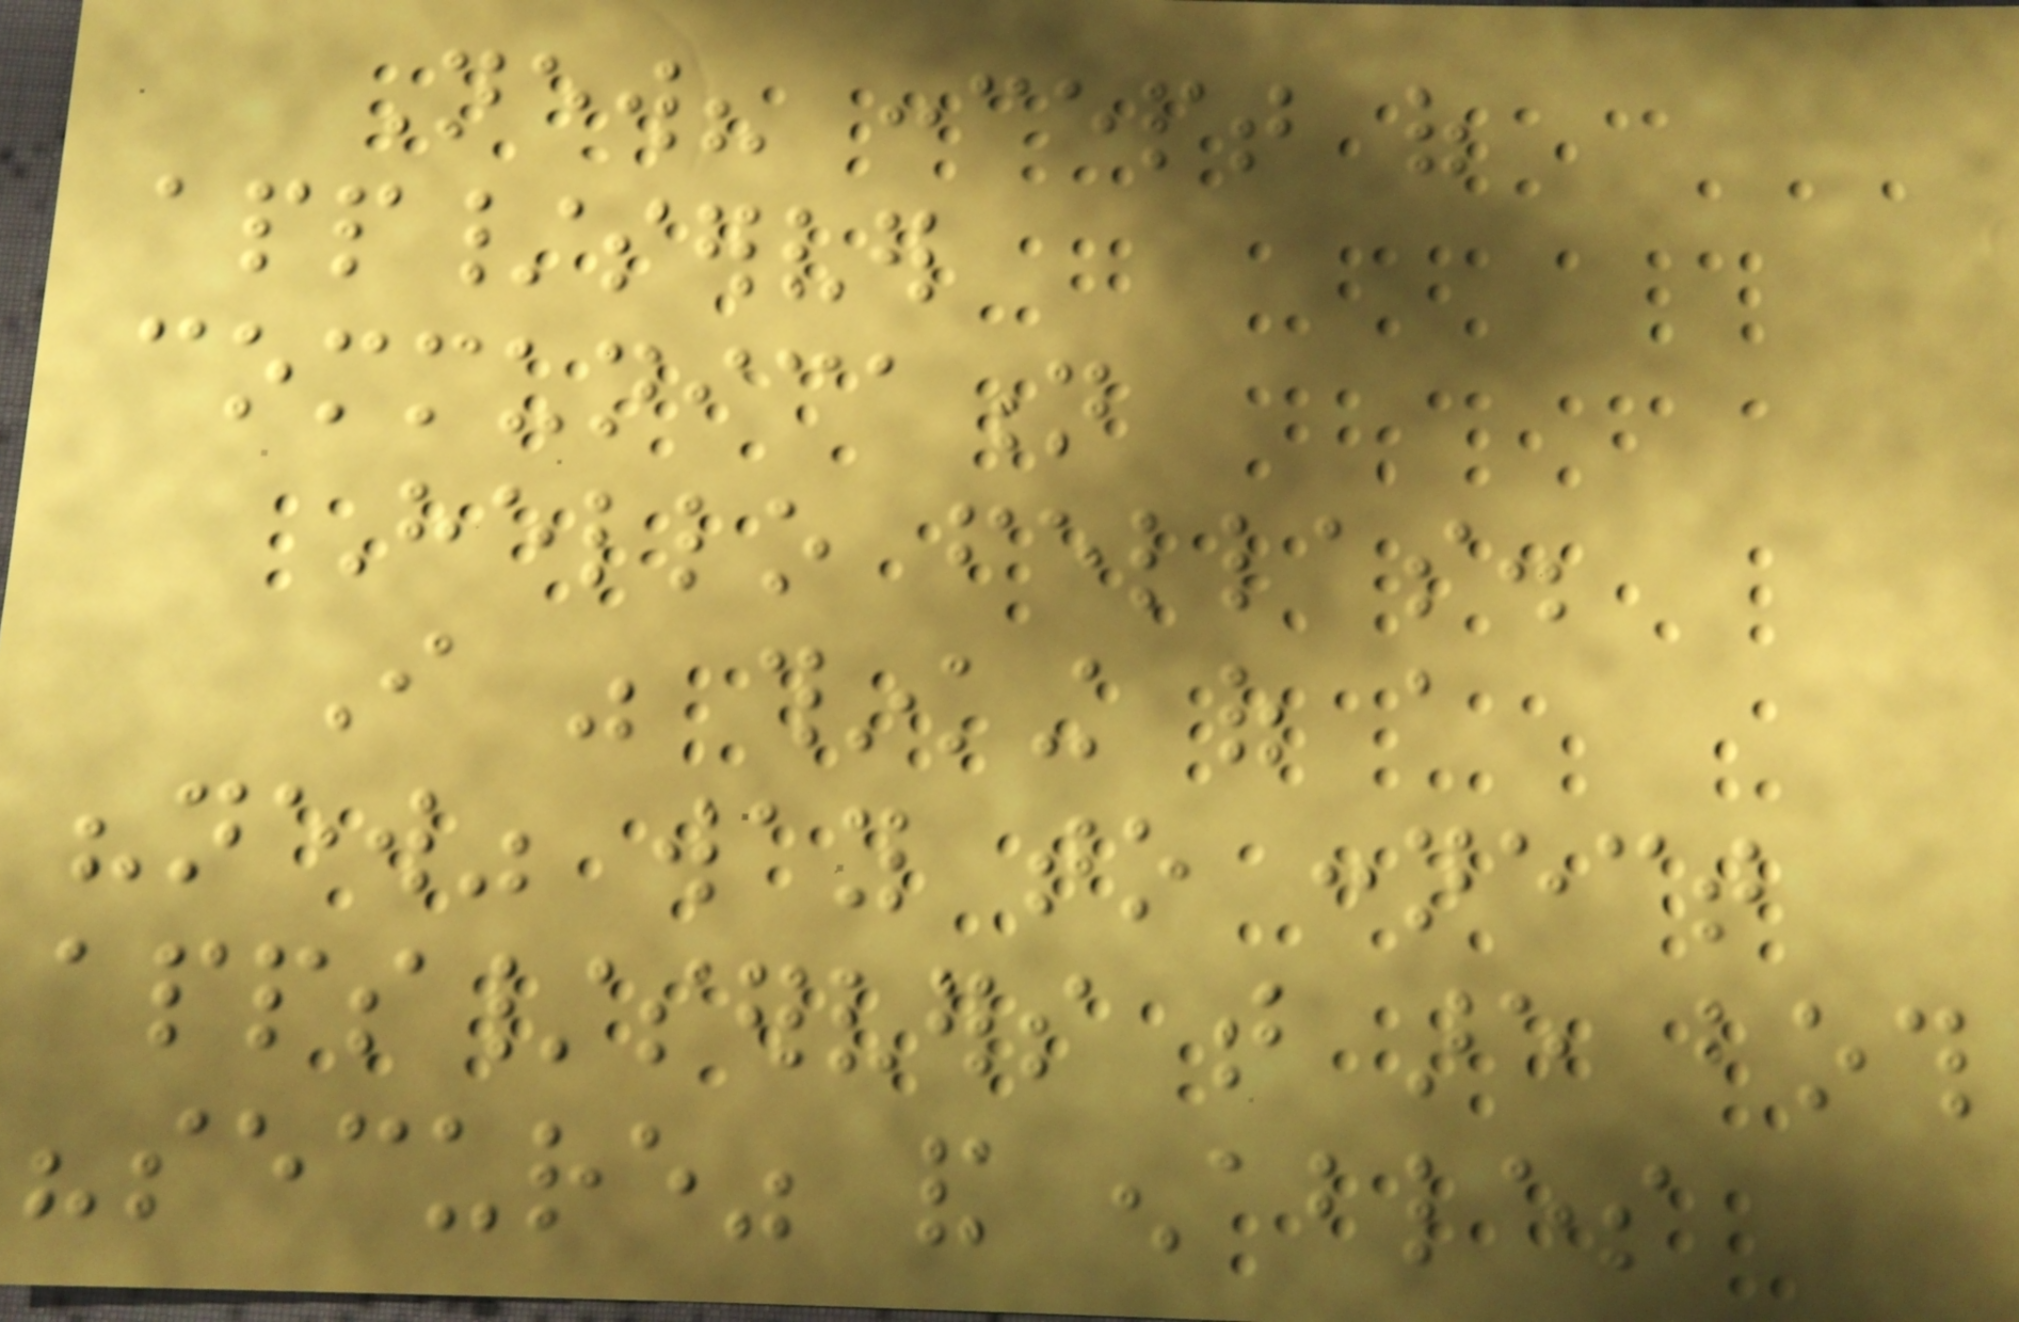New? concept of
app/server
communication
Hello fellas.
I was thinking of a
"new" way to connect
apps/servers that are both
"secure" and enables
